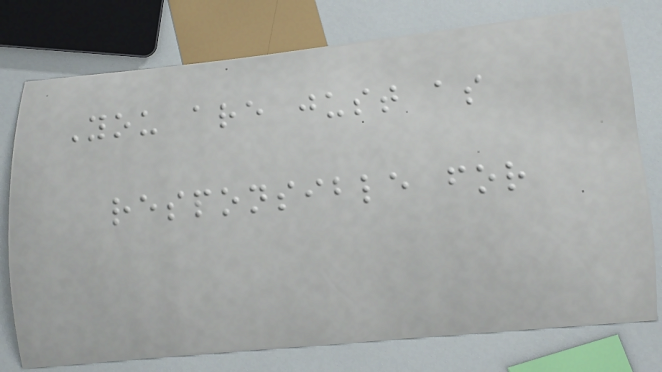You are just as
responsible for
